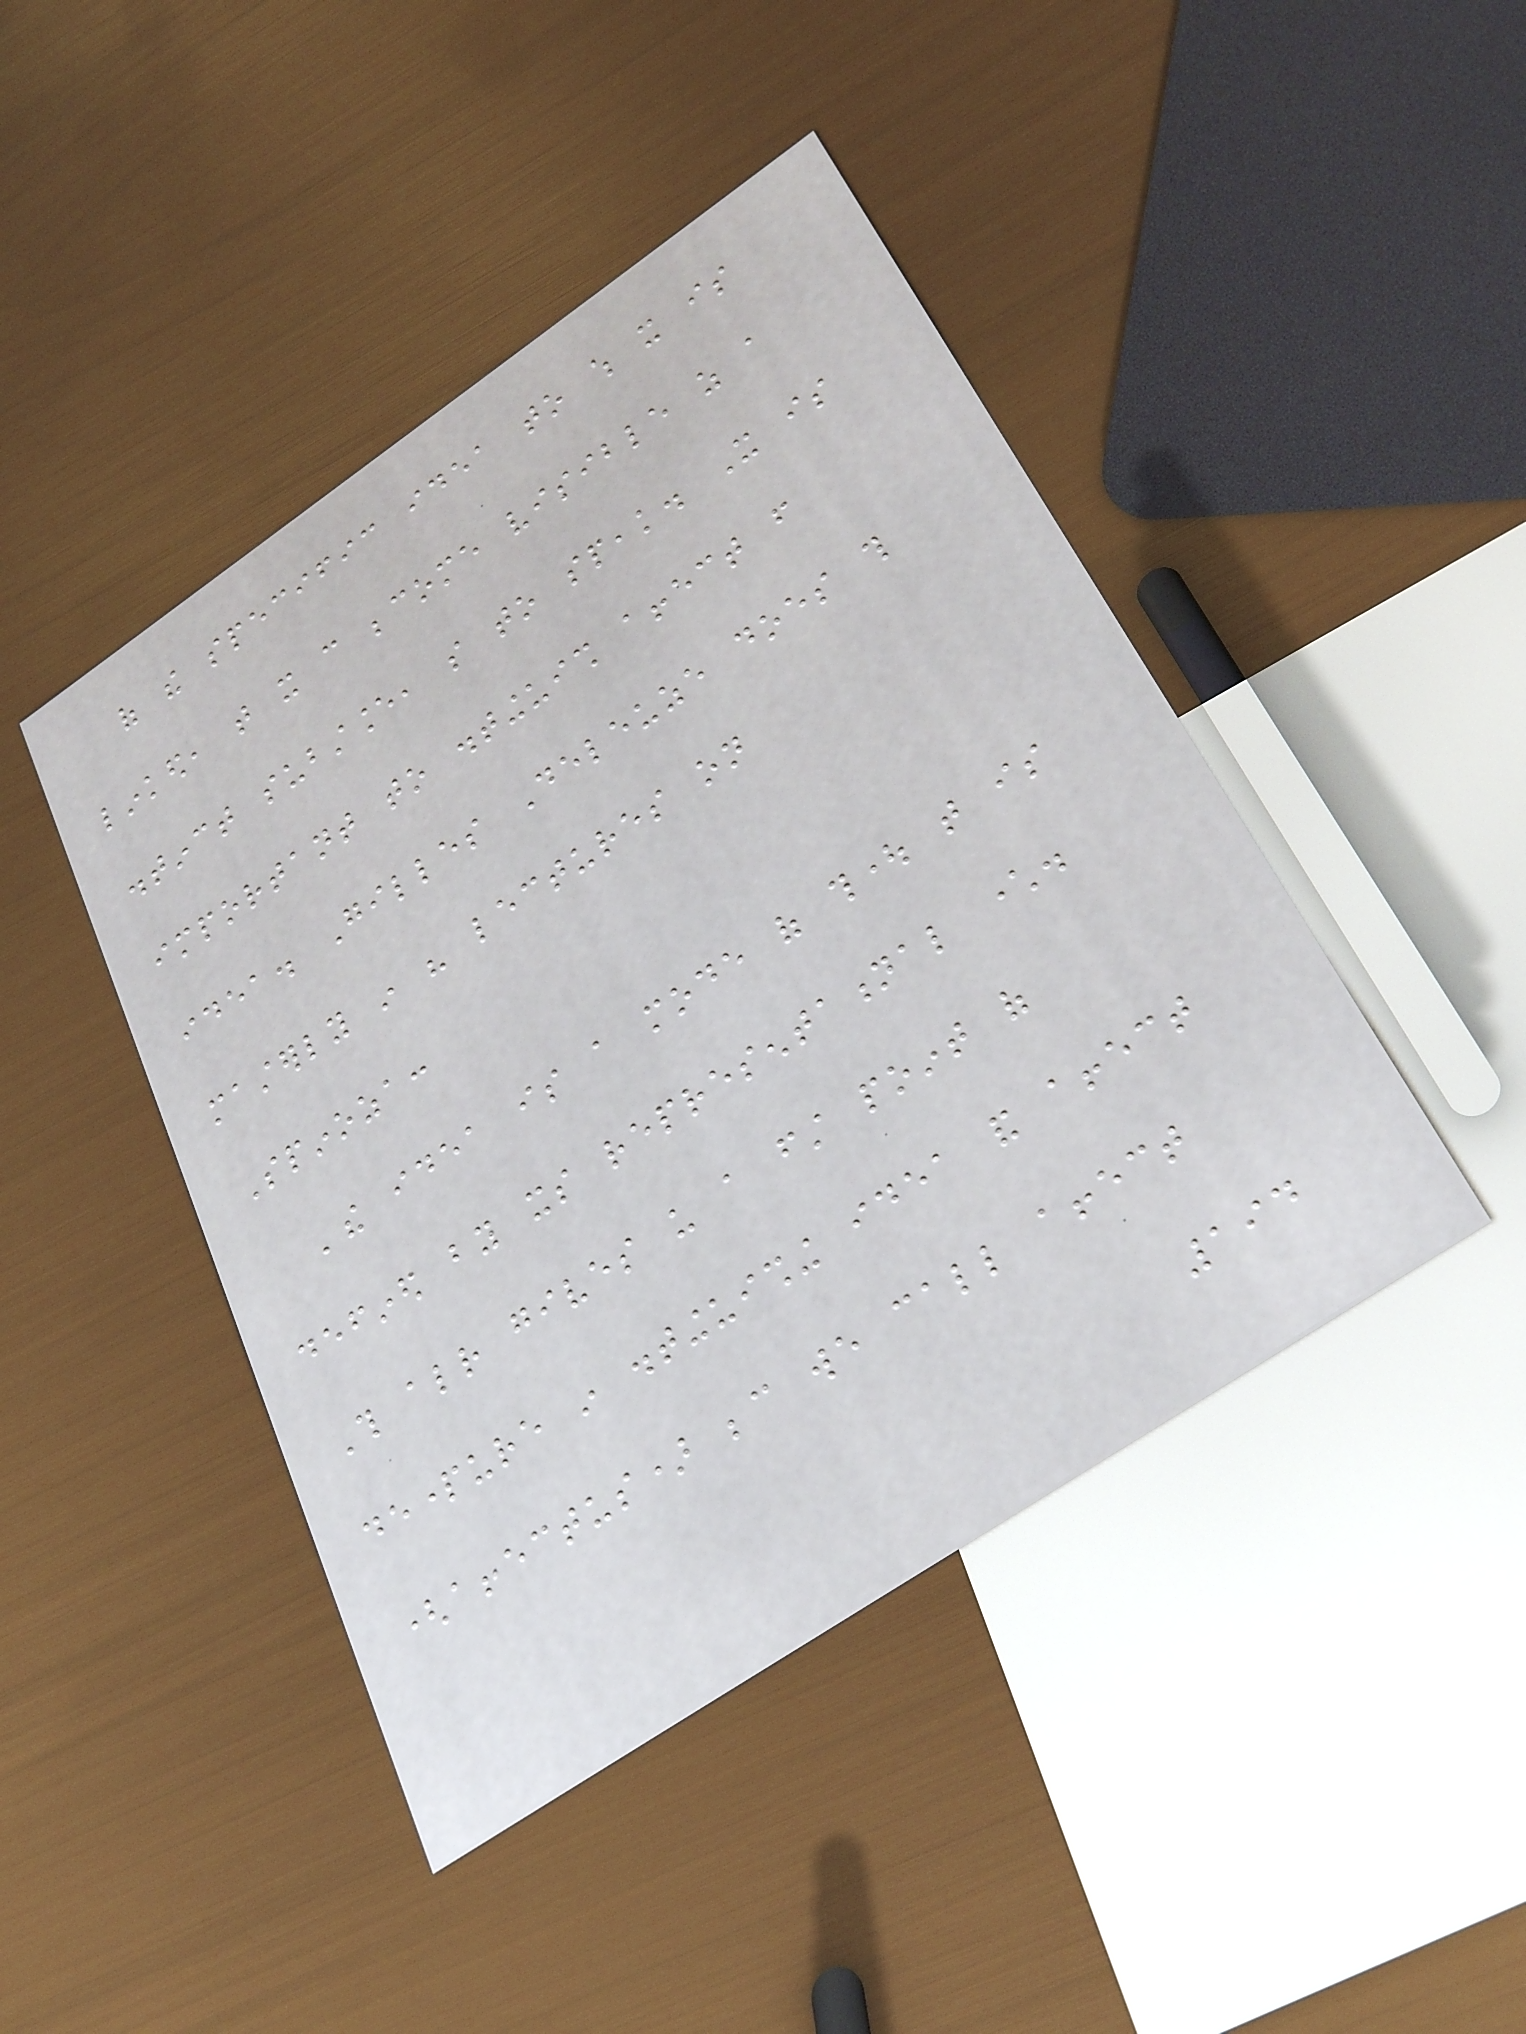of the specific idea to which it is
linked, that it can become visible as a
distinct substance, so to speak. It is
important to distinguish affect from
idea. Gilles Deleuze does this
masterly in his lectures on
Spinoza:
'the idea is a mode of thought that is
defined by its representational character.
This already gives us a first point of
departure in distinguishing idea and affect
(affectus) because we call affect
194
